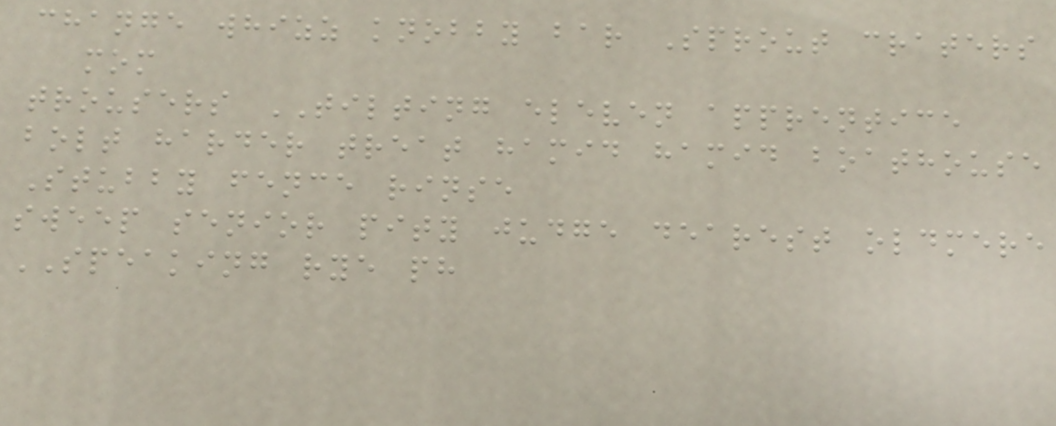change whizz knobby bar Sprout craters
mom
trousers TILTING eleven apprentice
bolt harder treat hamid hamid boathouse
Stubby fence rinse
sweep senior pity judge dearest oldmere
SPEAKING rye ph
